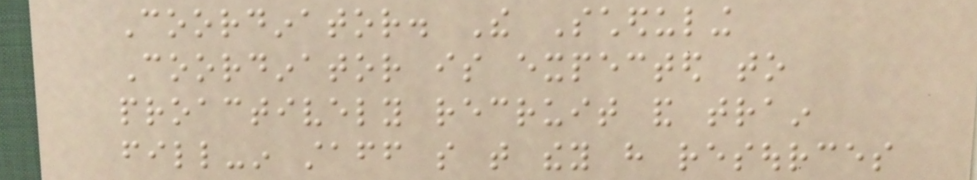Coordinator. The Scheduling
Coordinator is expected to
proactively recruit and train
fill-in staff so that they have resources
